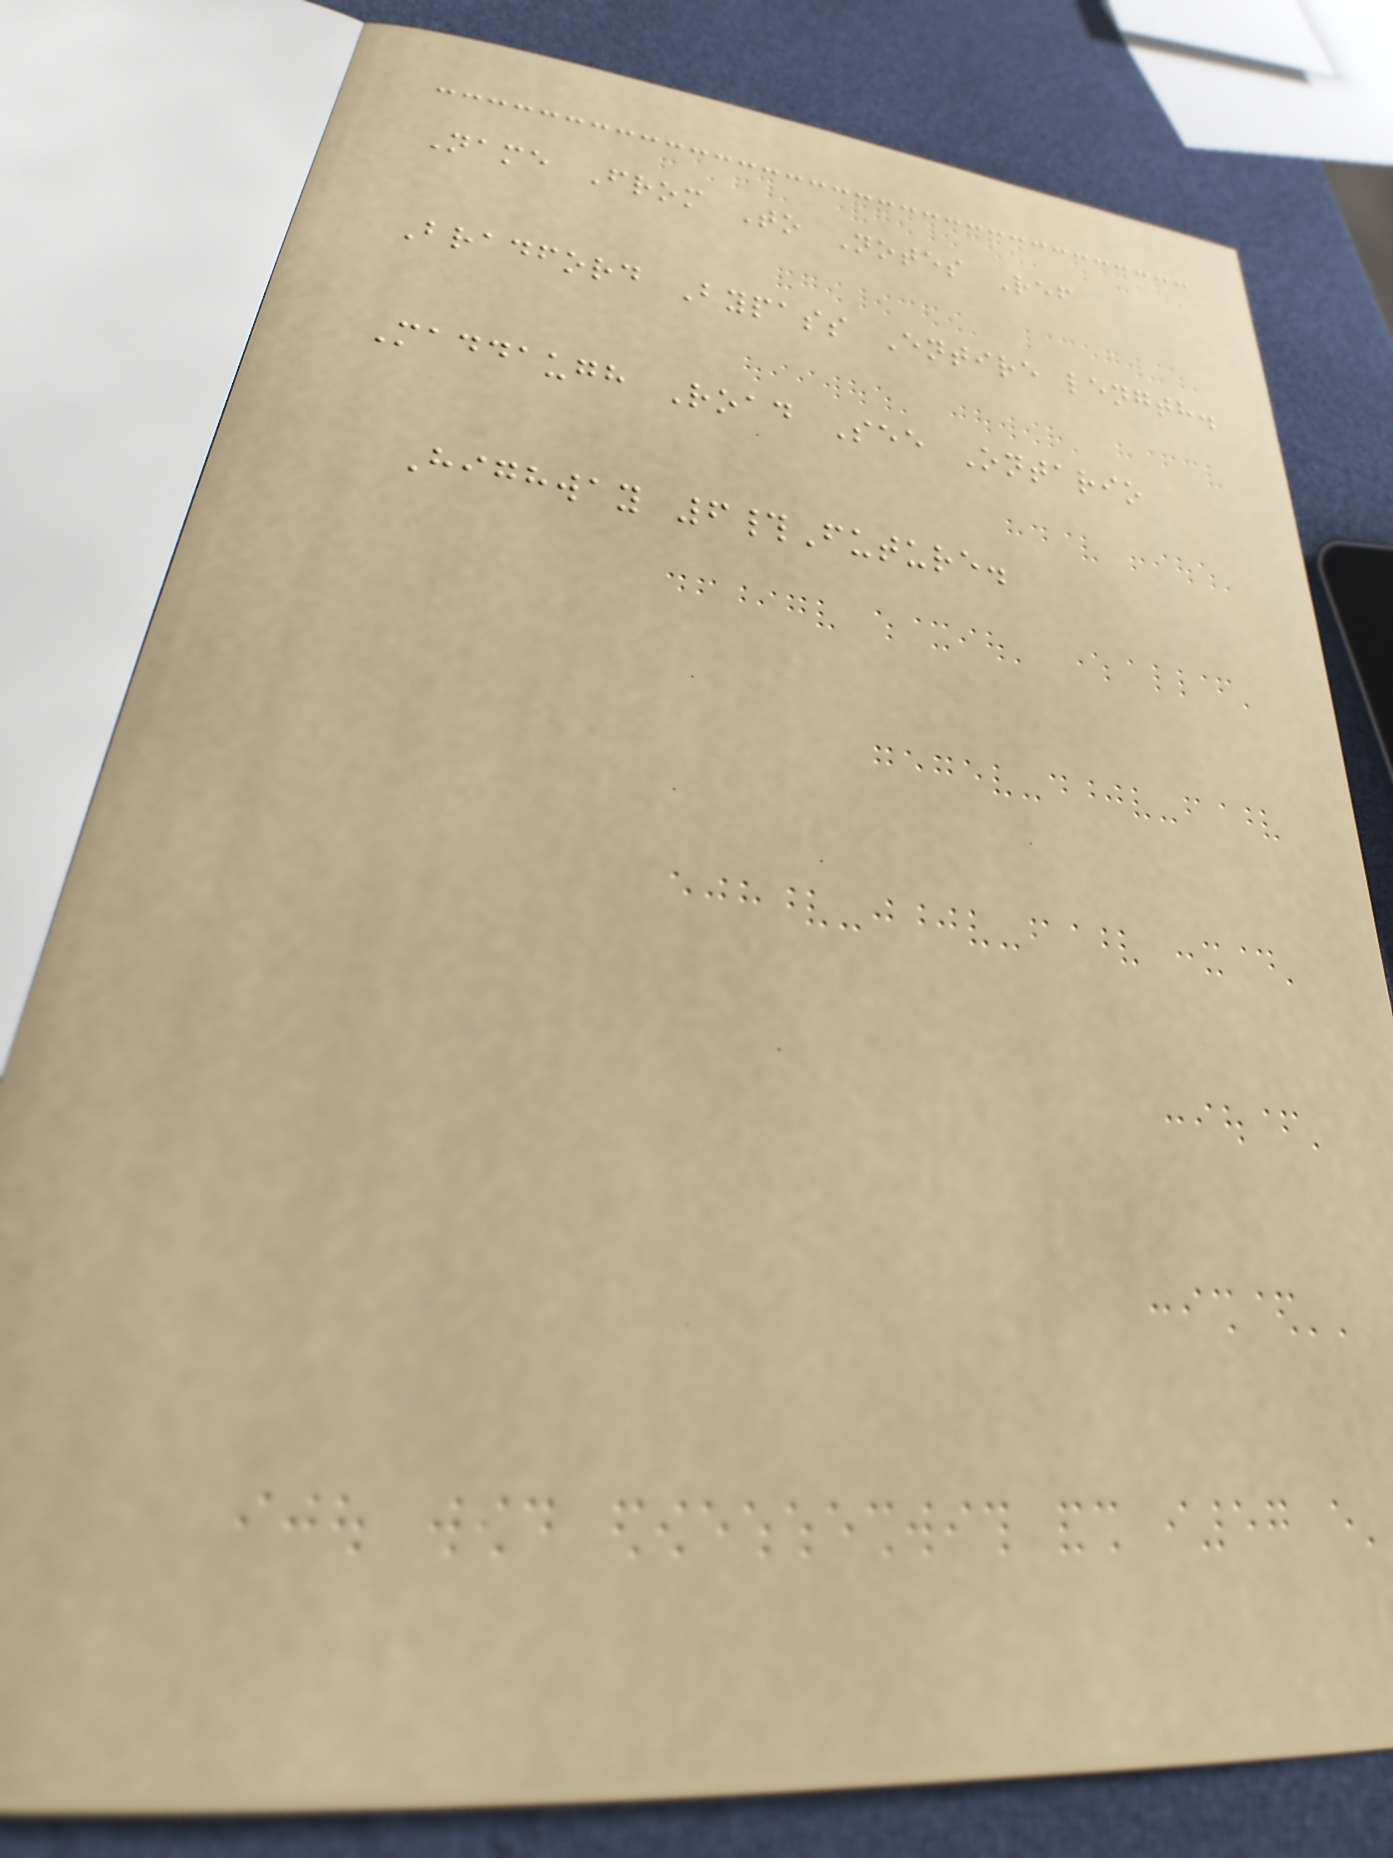Name From To Notes Ref
Bradford Bypass Entire length.
Maddaugh Road See Ontario
Highway 6#Future.
